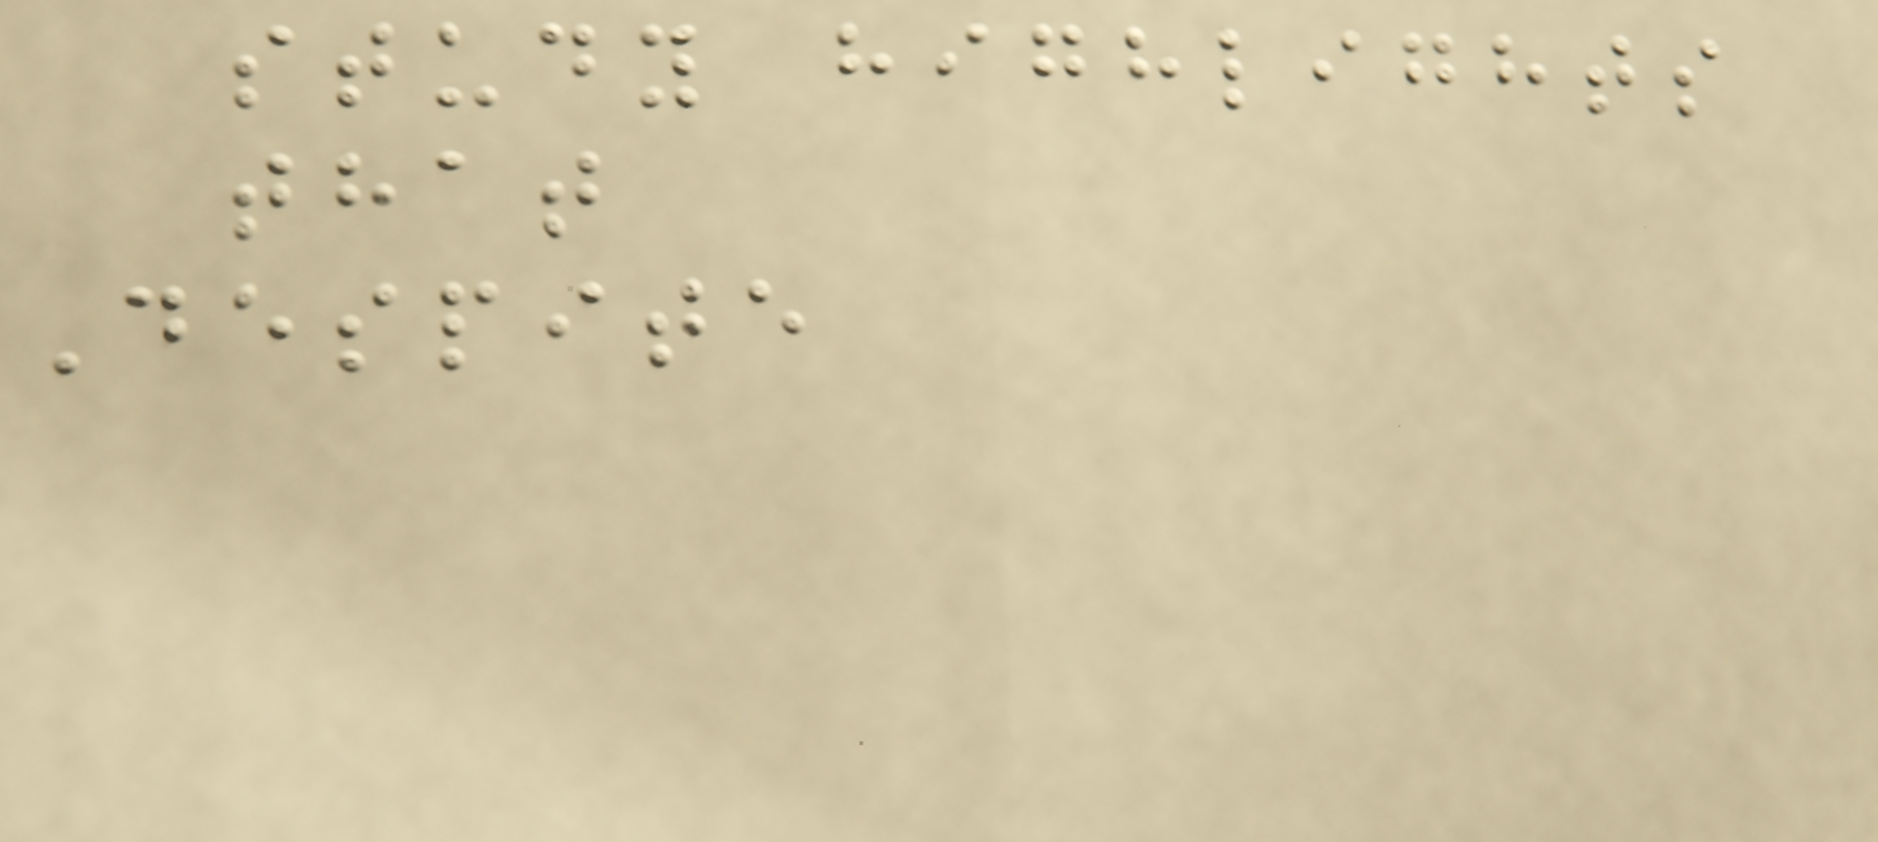study highlights
that
Despite
